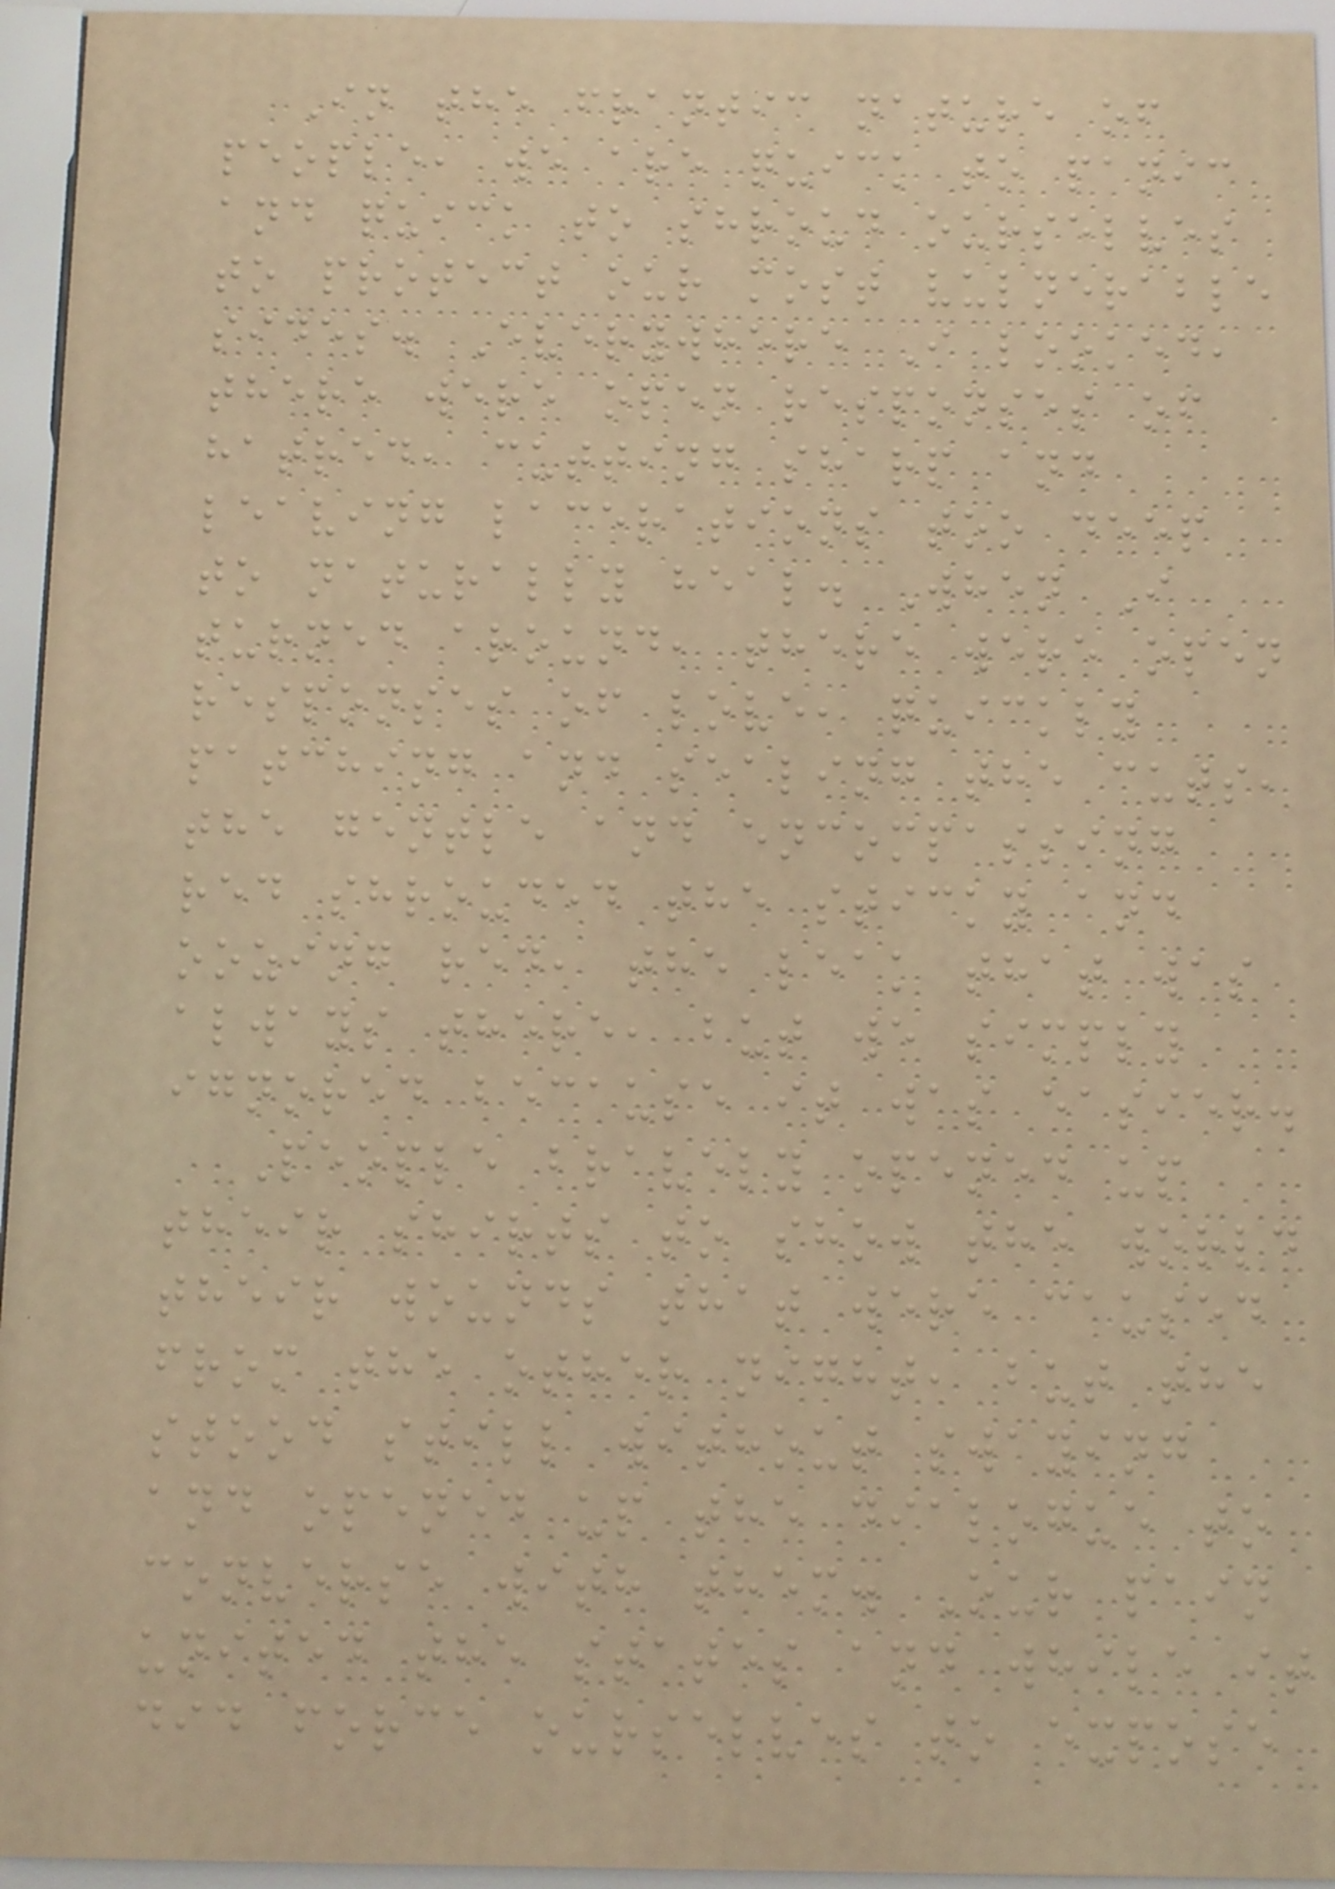In the frantic nature of
people, we are quick to panic
and quick to shroud ourselves
to protect our most vulnerable
sides. Everywhere I looked,
there were open responses of
hatred, cutting sharp and
leaving lacerations too deep
to naturally heal. When I
turned around, there were open
responses of love, quickly
patching and sealing the cuts,
the gentle and encompassing
red shrouded the sticky and
oozing red, the leak that was
always there, but we simply
ignored because it was easier.
People bravely opened up
their shirts to show the world
their wounds that were caused
from the other night, but the
stood still without swaying
and opened up the dialogue to
converse with them. Our pain
united the states and while it
did force ourselves to expose
